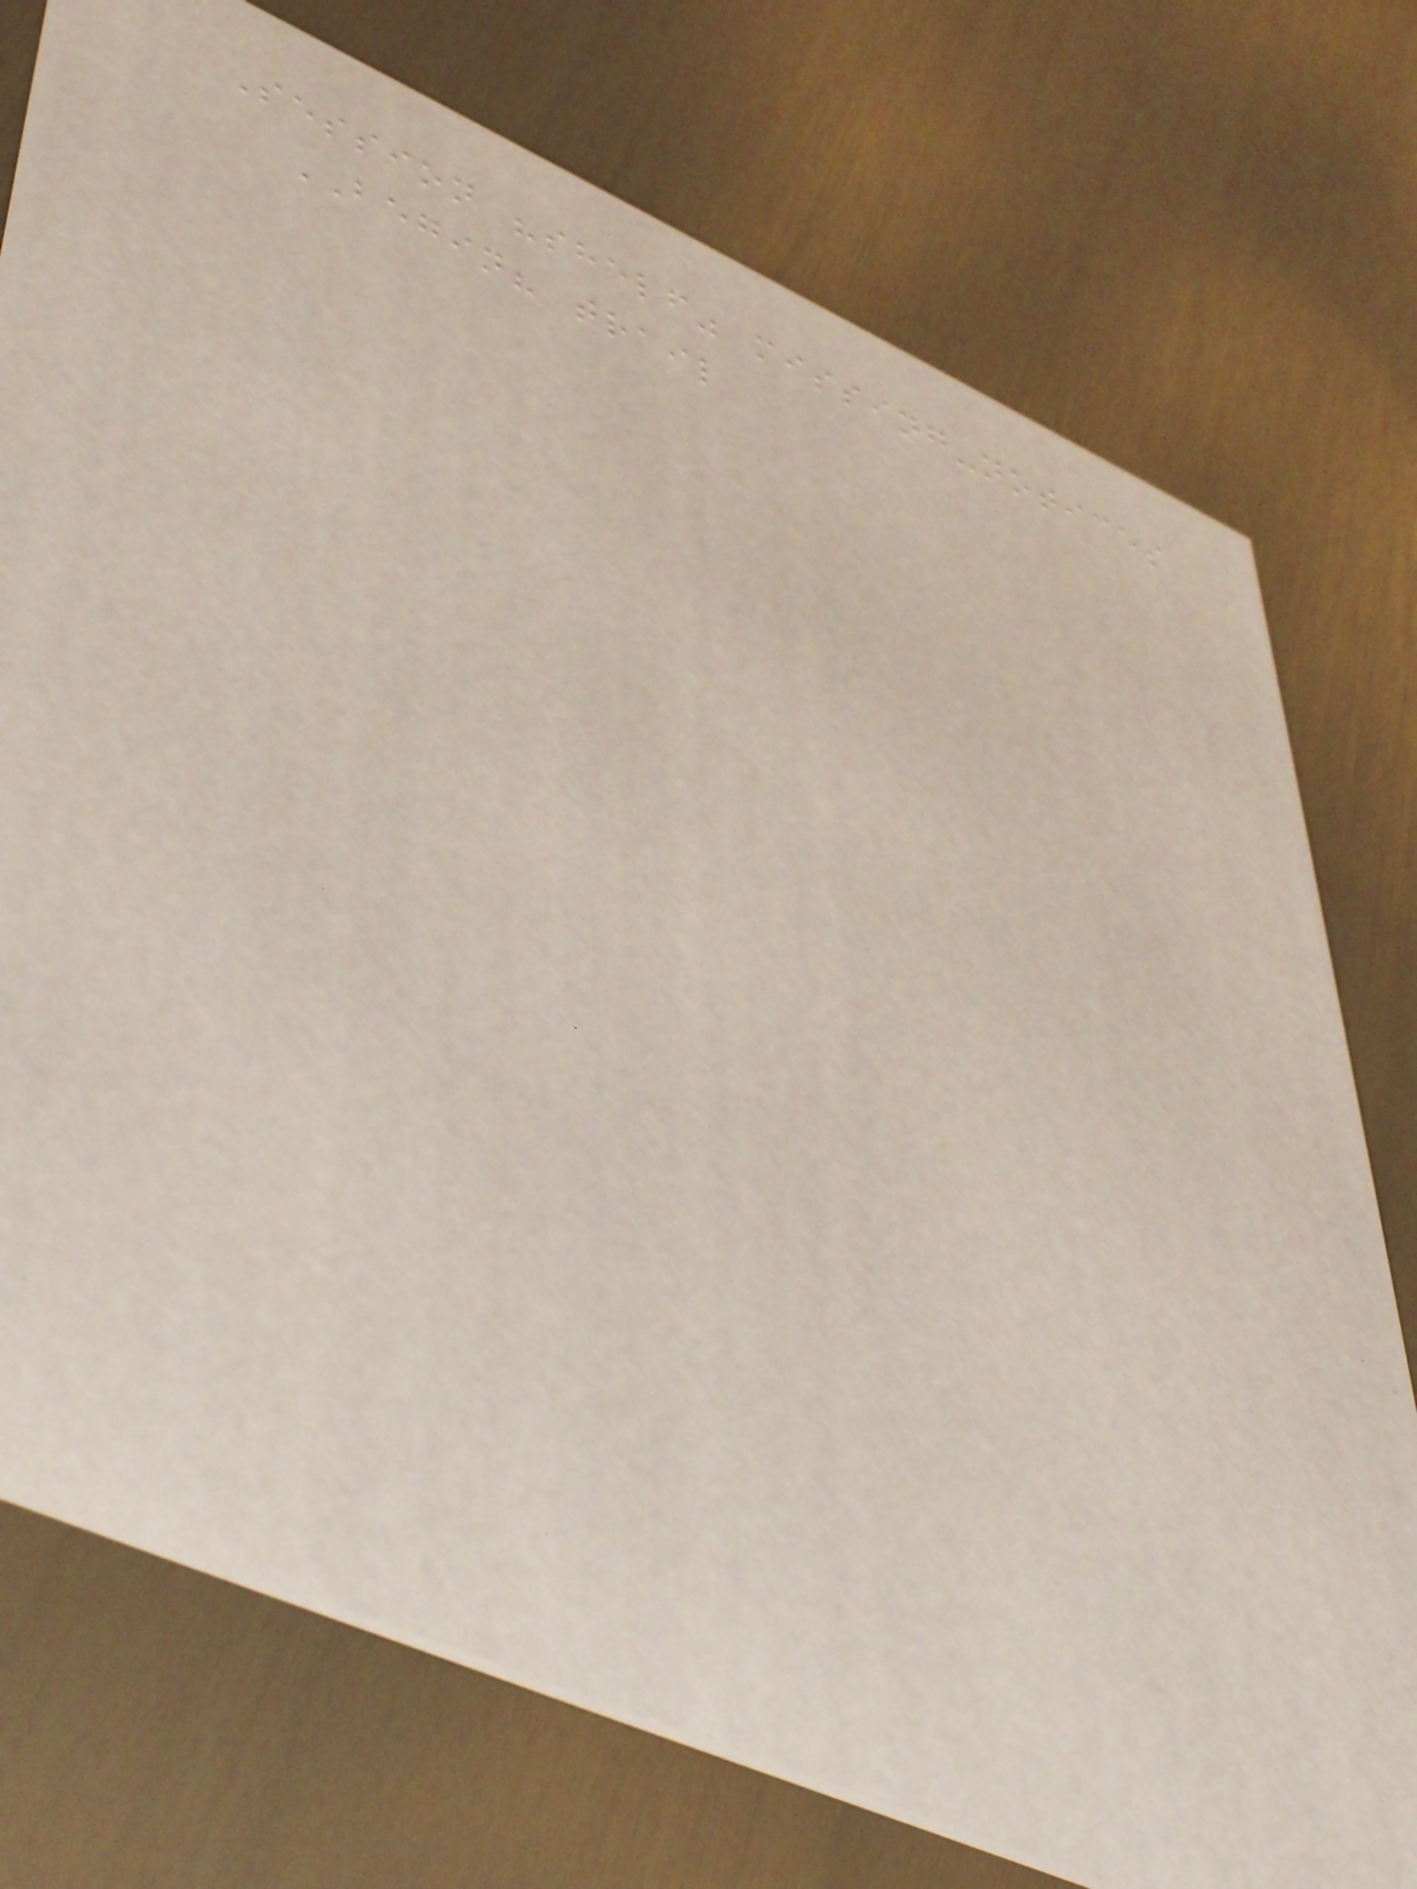Session "shelf" missing-notices
BEGIN? trail
